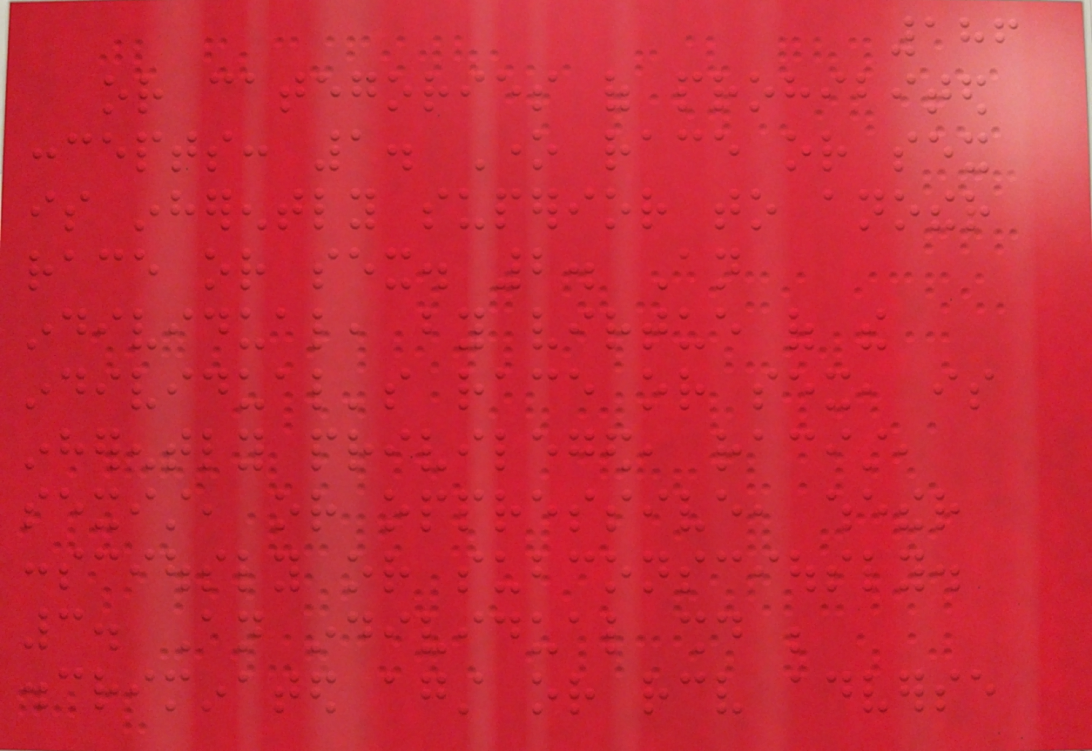186
or categories of prohibited
concepts: 1. One race or sex
is inherently superior to another
race or sex. 2. An
individual, by virtue of the
individual's race or sex, is
inherently privileged, racist,
sexist, or oppressive, whether
consciously or subconsciously.
3. An individual should be
discriminated against or receive adverse
